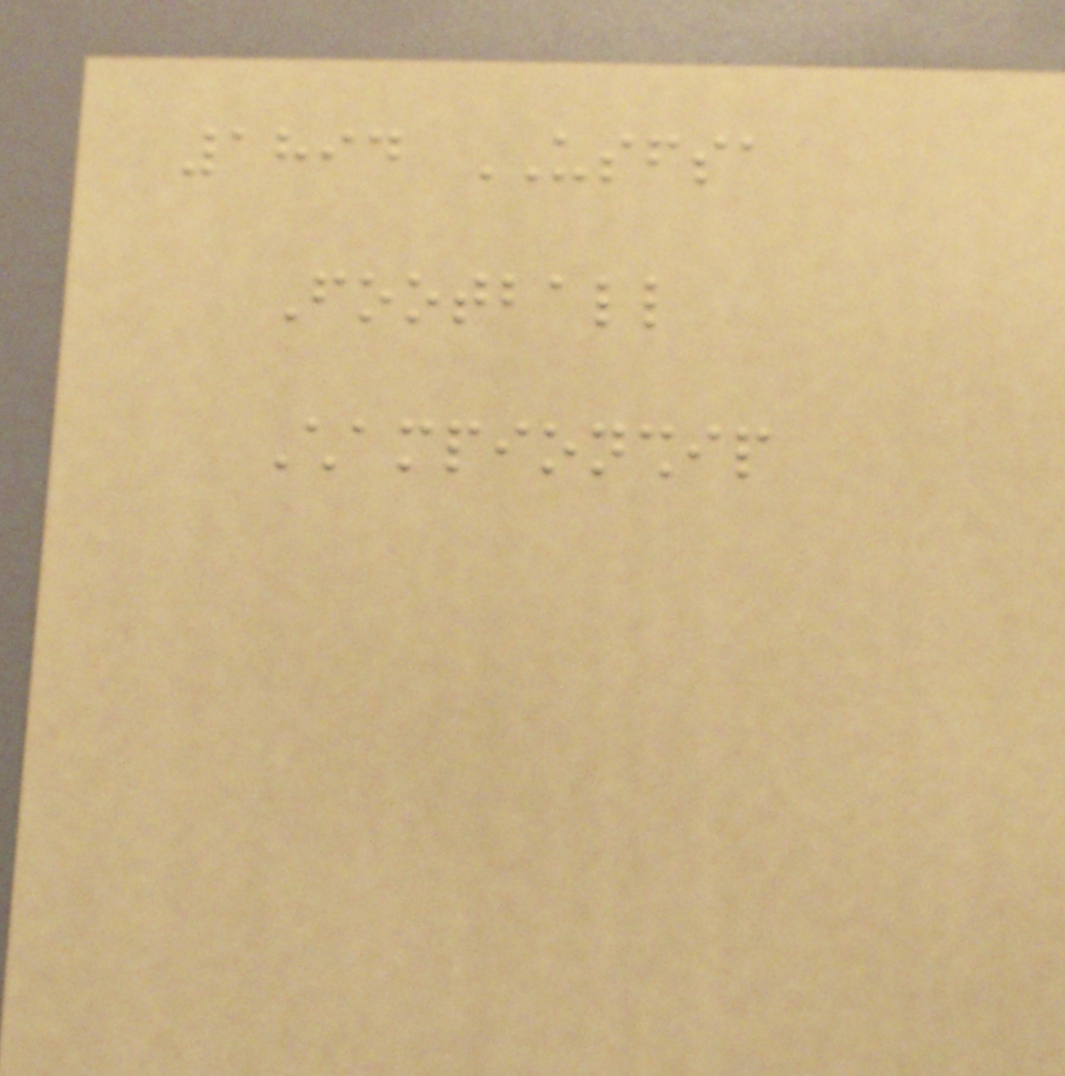1894 USFSA
Football
Championship
